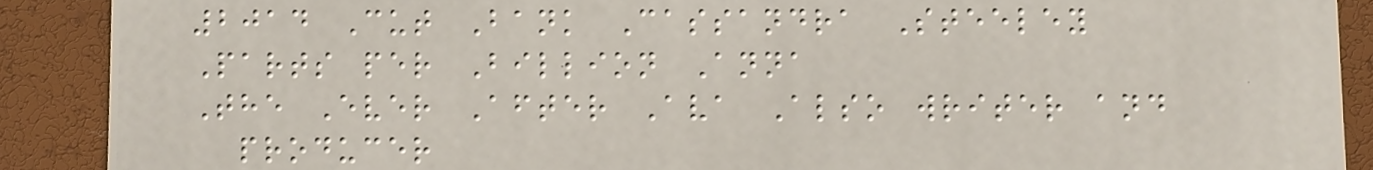2014 Cut Bank Cassandra Steeley
Parts per Billion Anna
The Ever After Ava Also writer and
producer
